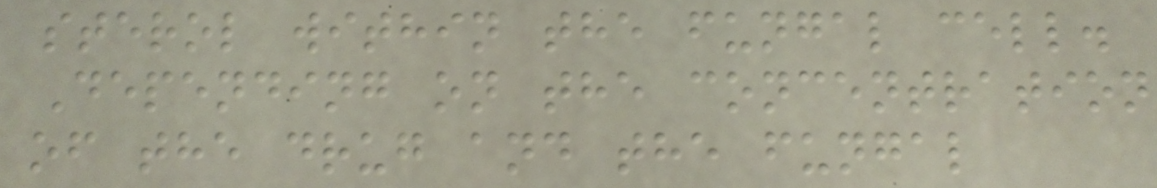sterol within the fungal cell.
Depending on the concentration
of the drug and the fungal
